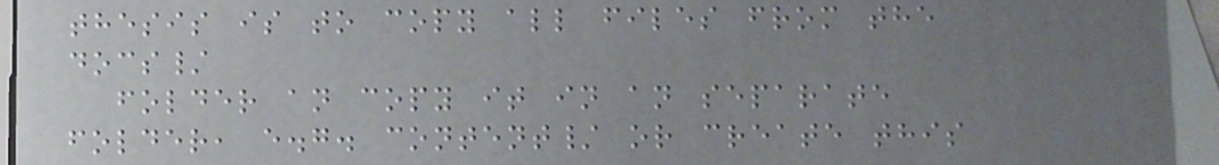thesis is to copy all files from the
docs/
folder an copy it in an separate
folder, e.g. content/ or create this
